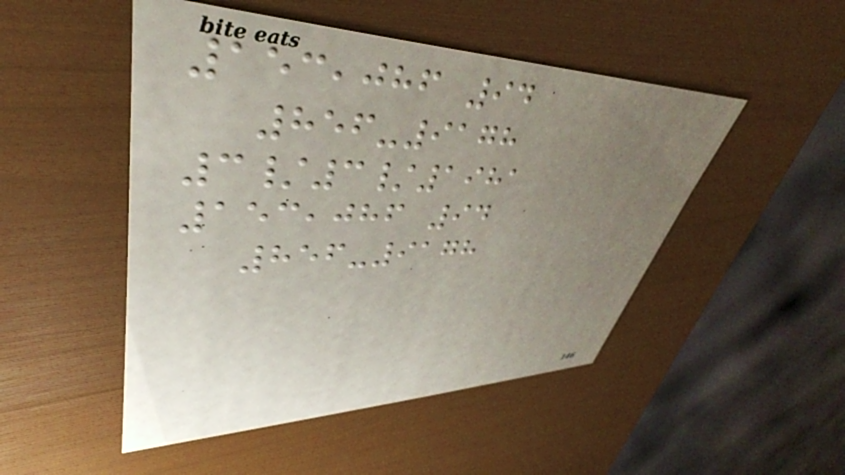153,086 94
856-9178
3/3/1981
153,086 94
856-9178
